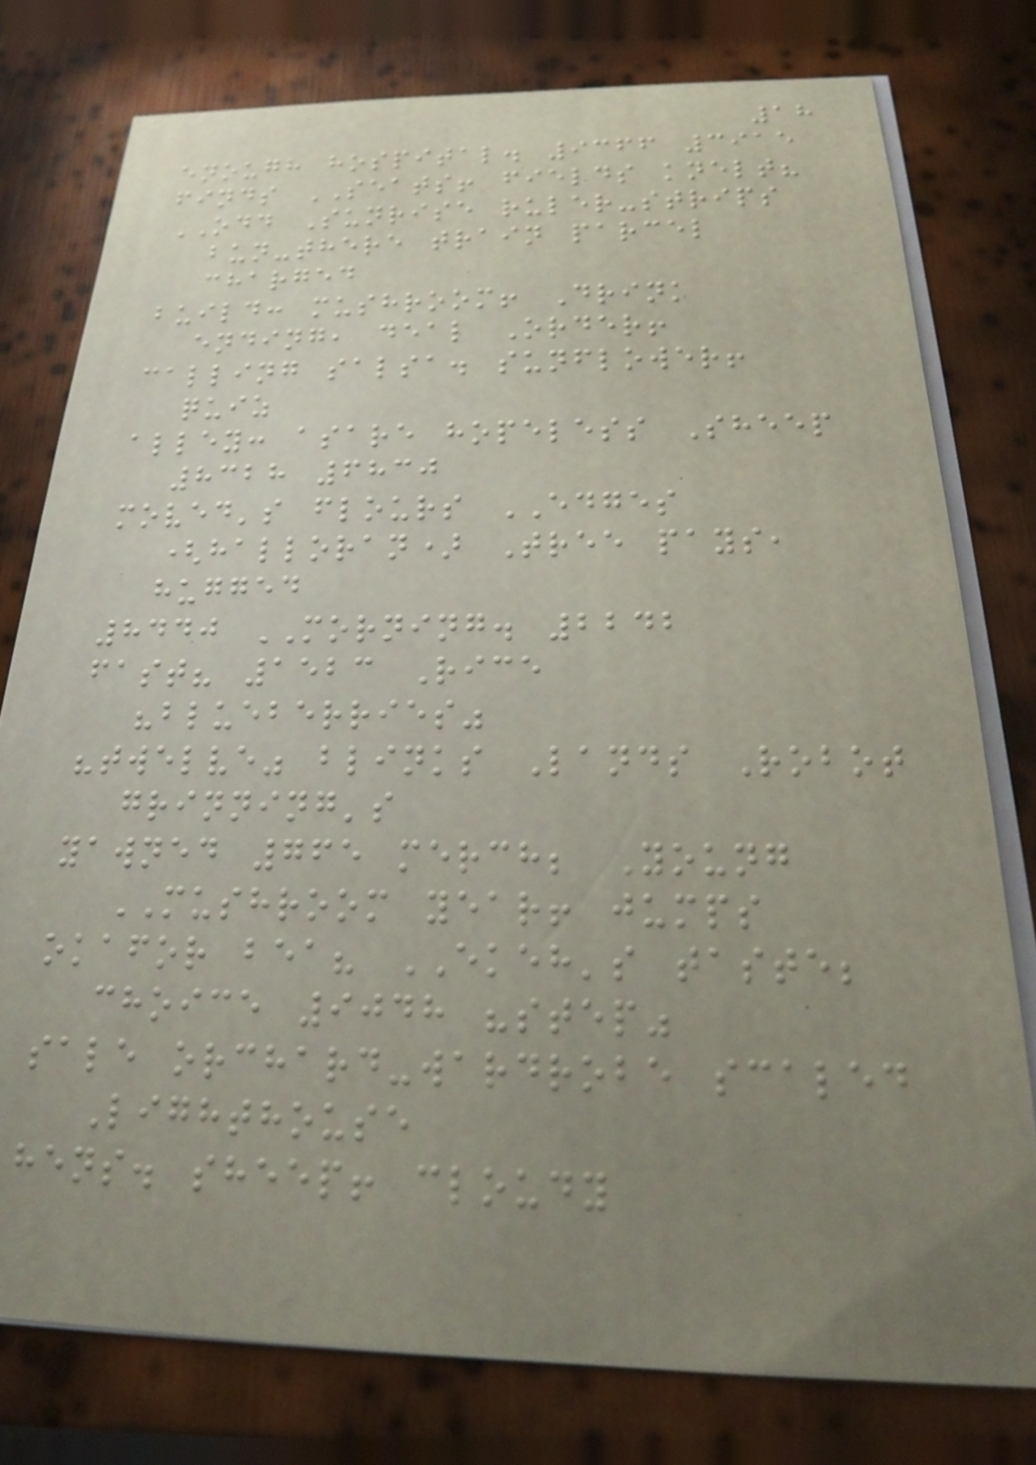18
enough hospital. 9366 3915
finds SEATS! fields knelt?
ODD Sunrise ruler-strips
bun-there train parcel
charged
build: mushroom! Drink
ending, deal Order!
calling salsa. sunflower!
quiz
alley: asare hopeless Sheep
8328 6830
moved's flours EDGES
(halloran) Tree pays,
hugged
8440 MORNING. 2242
fast? 1523 Rice
"blueberries"
"twelve" blinks Lands Robot
grinning's
yawned 765 merch; Young
MUSHROOM year! jumps
okafor bea? EKEH's taste;
choice 9048 "step"
sale orchard-wardrobe scaled
Lighthouse
hens. sheep! cloudy
